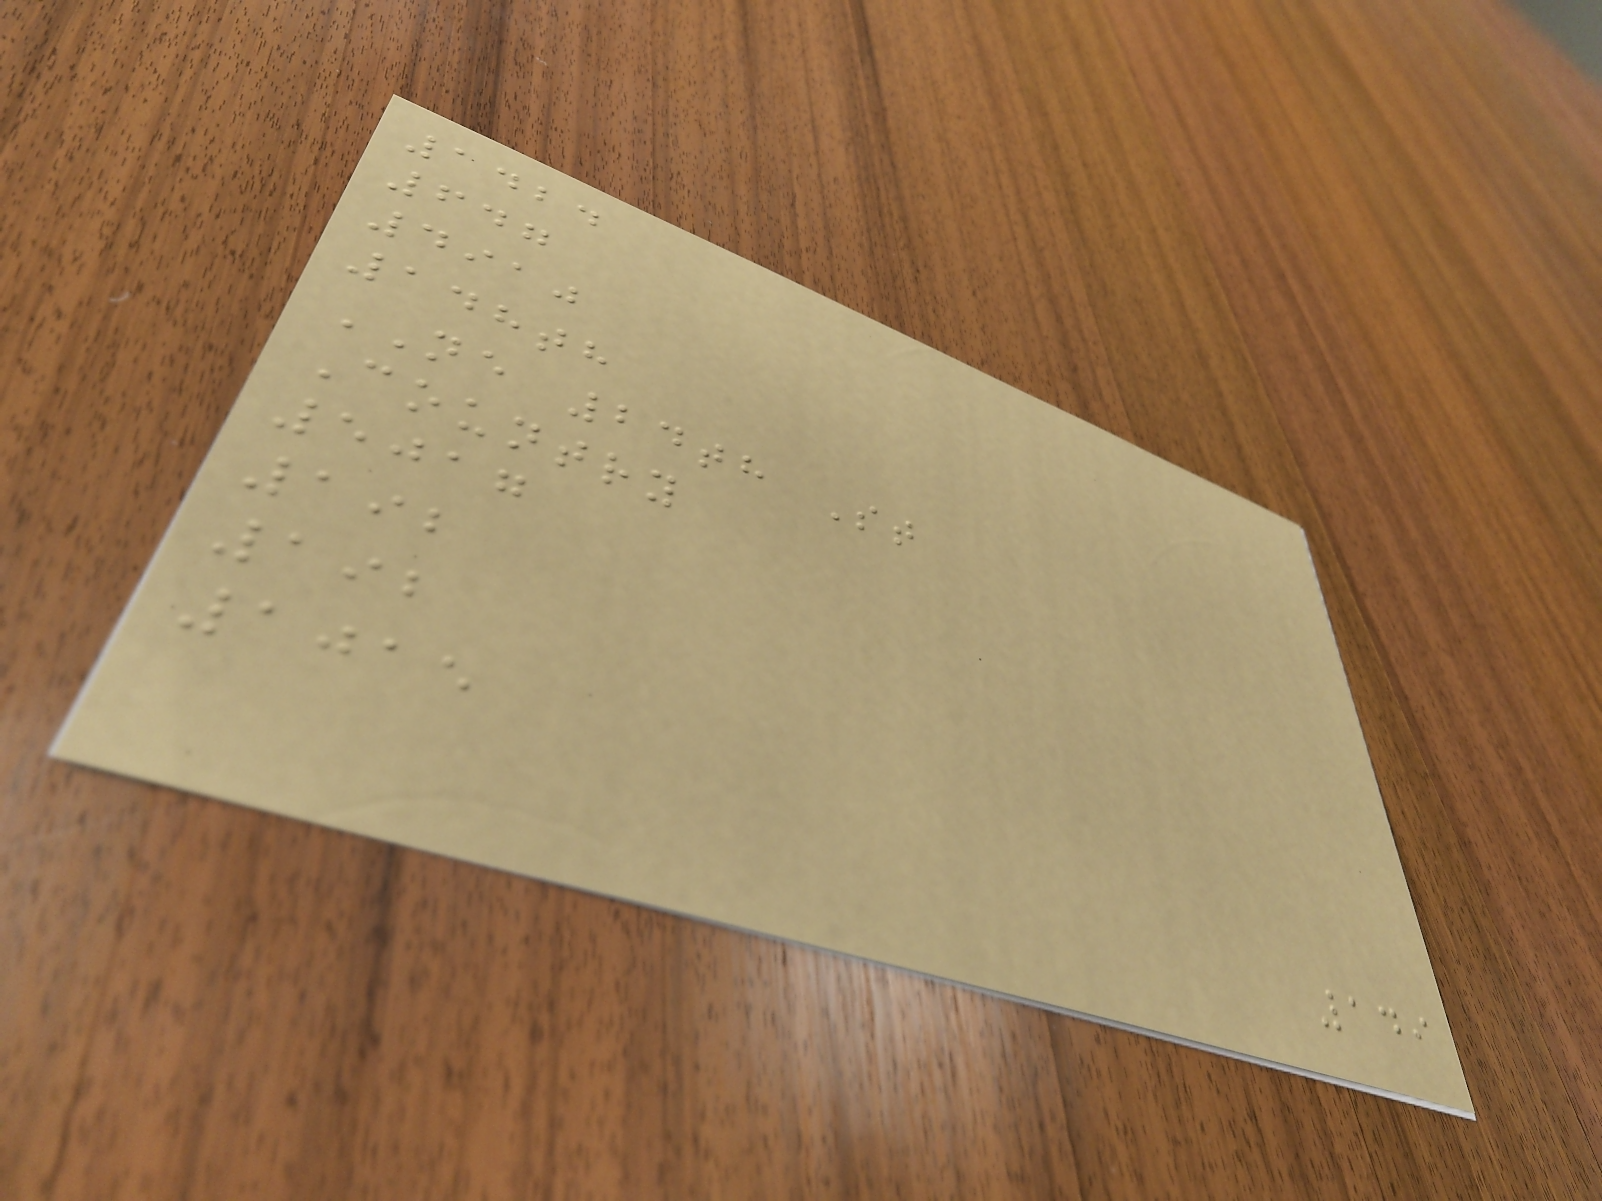1424
647
4910
148th
NE 24th St
Country
5017
192
192
1015
149
